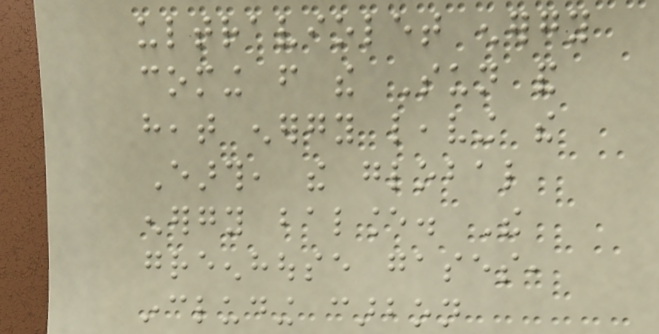ultraviolet energy
coming from the Sun and
heat energy leaving the
Earth, the global
energy balance. The
greenhouse gases,
including carbon
